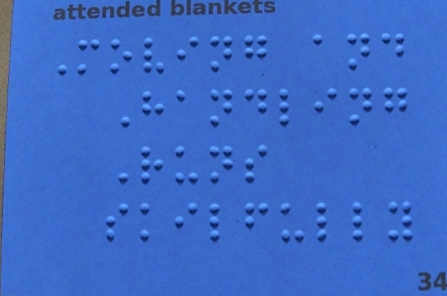Moving and
Handling
Runs
skilfully
